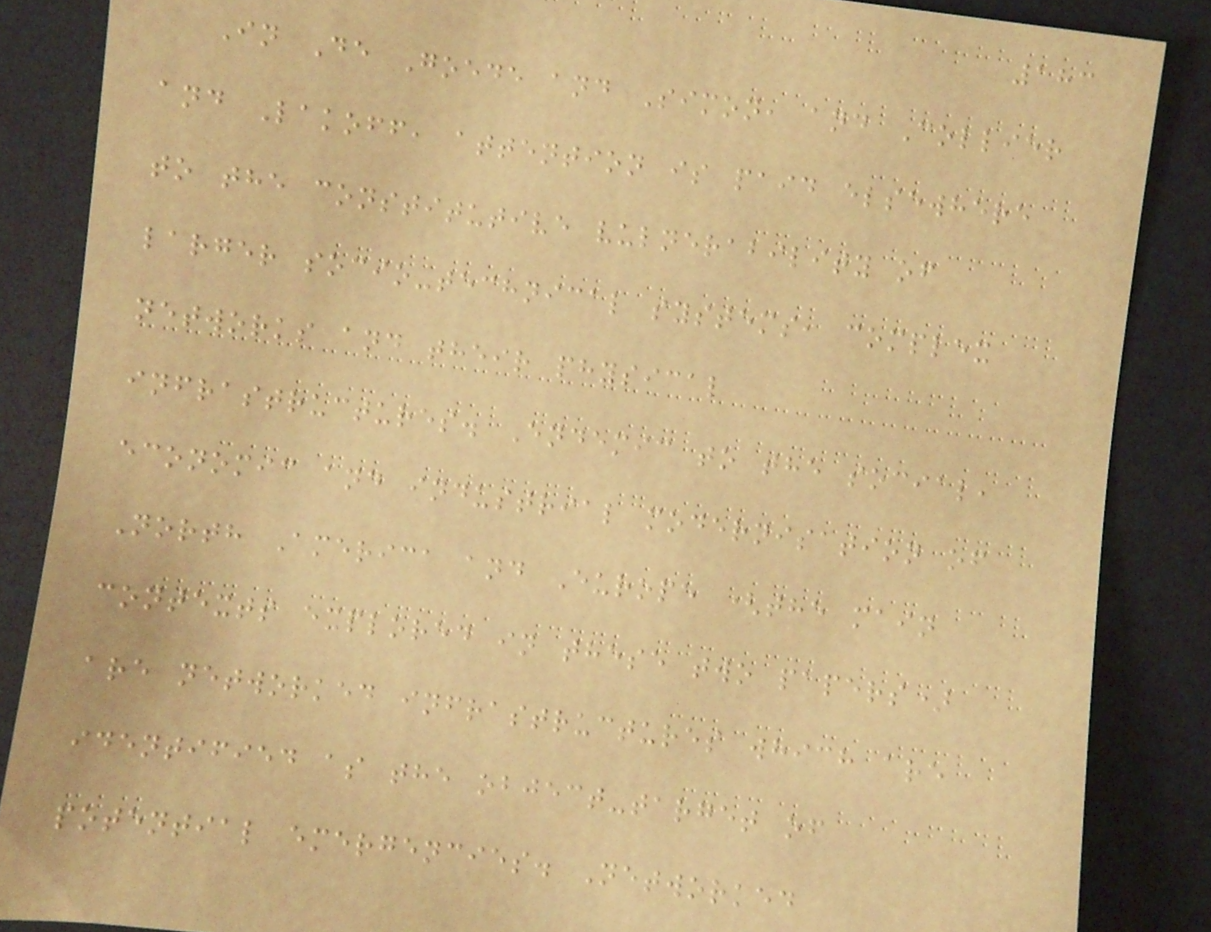183
In De Goede and Simon, and Collier
and Lakoff, attention is paid elsewhere
to the constitutive vulnerability of
larger socio-technical systems, complex
networks and their physical
infrastructures. Endemic to the social,
economic and industrial modernisation of
North America and Europe (the main
contexts explored in these two papers)
are networked infrastructures which are
identified as the object-target of
potential emergencies. Networked
